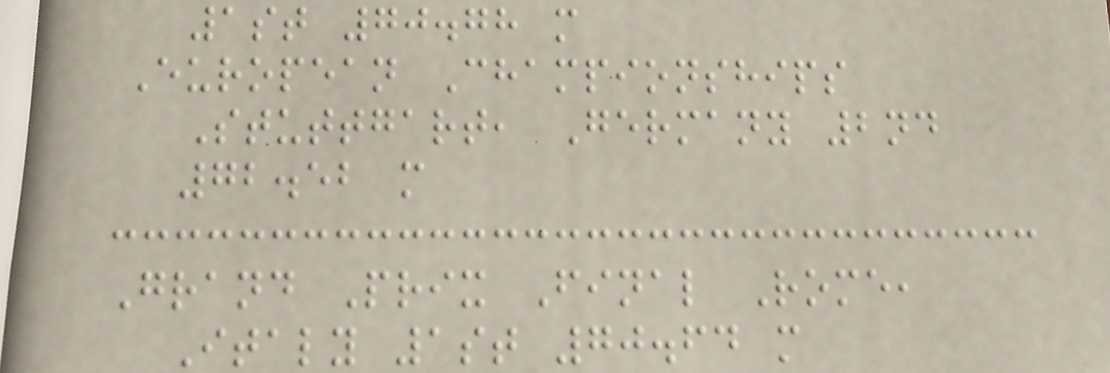1st 70.78 m
European Championships
Stuttgart, Germany 2nd
72.52 m
Grand Prix Final Rome,
Italy 1st 70.64 m
